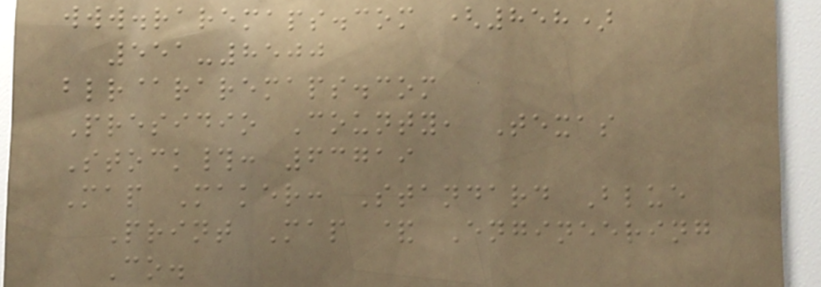www.raremaps.com (858)
551-8500
blr@raremaps.com
Presidio County, Texas
Stock#: 63719
Map Maker: Standard Blue
Print Map & Engineering
Co.
